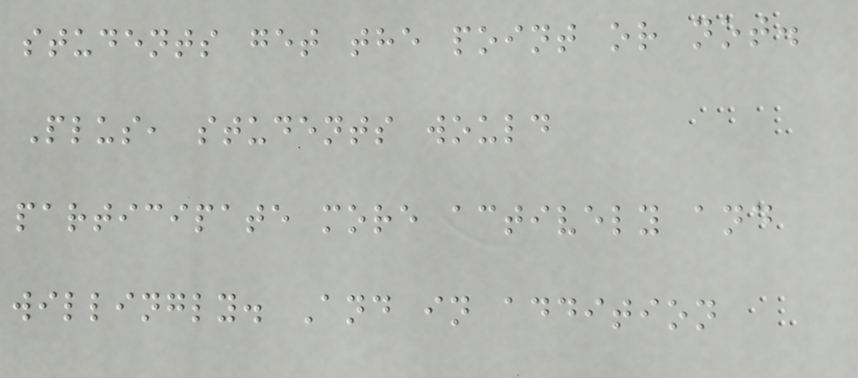students get the point or not.
Plus, students would
participate more actively and
willingly. And in addition
